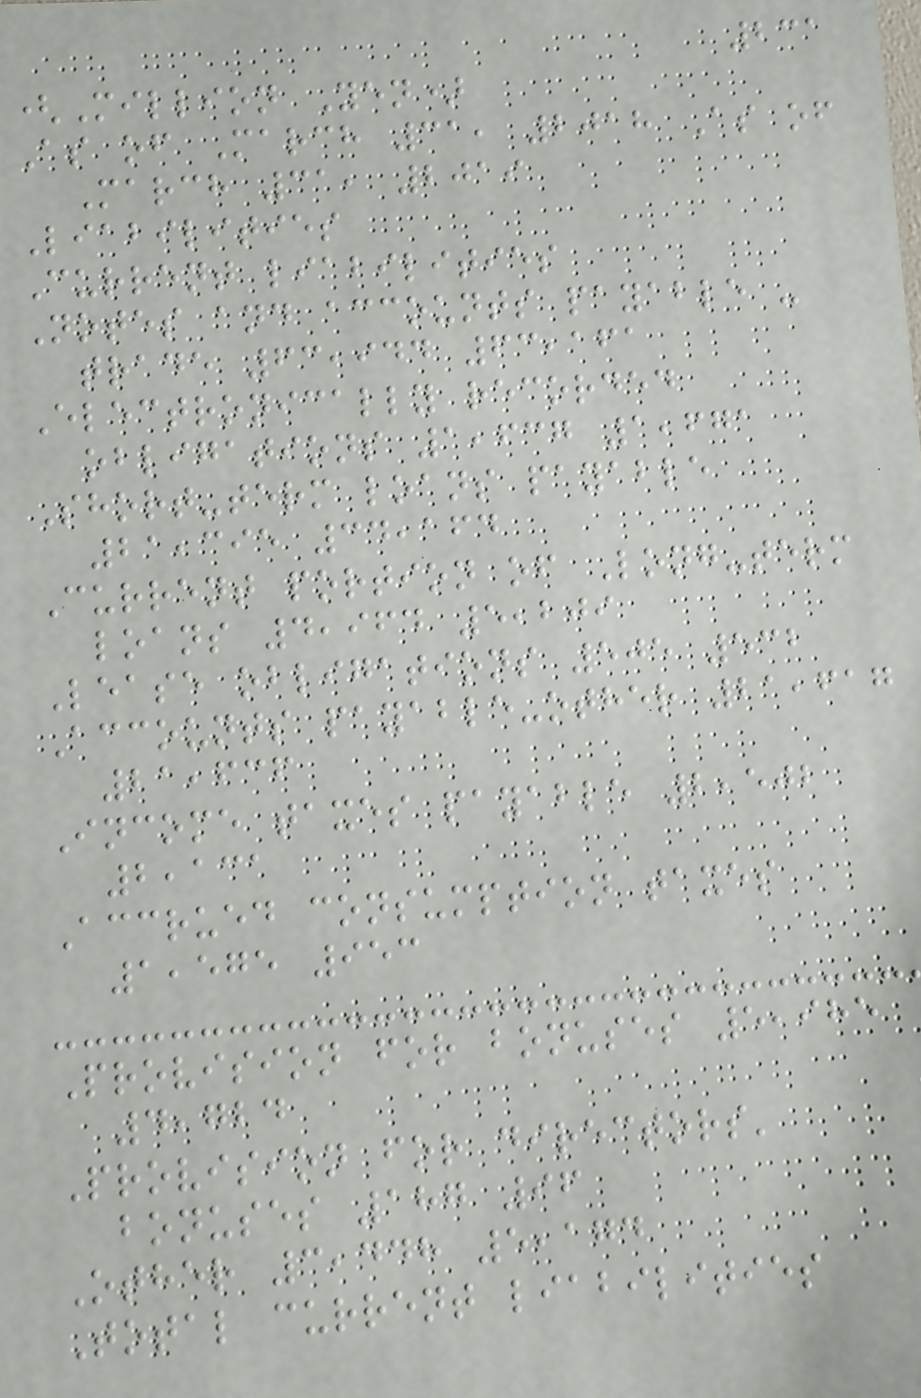231
(Million Yen)
As of March 31, 2018 As of
March 31, 2019
Liabilities
Current liabilities
Notes and accounts payable -
trade 63,944 63,161
Electronically recorded
obligations 1,637 1,671
Short-term loans payable
21,395 34,164
Current portion of Long-term
loans 4,964 5,209
Lease obligations 505 532
Accounts payable-other 21,617
21,636
Income taxes payable 2,502
2,131
Accrued consumption taxes
1,575 953
Provision for bonuses 5,985
4,724
Provision for directors'
bonuses 187 96
Other 3,448 5,174
Total current liabilities
